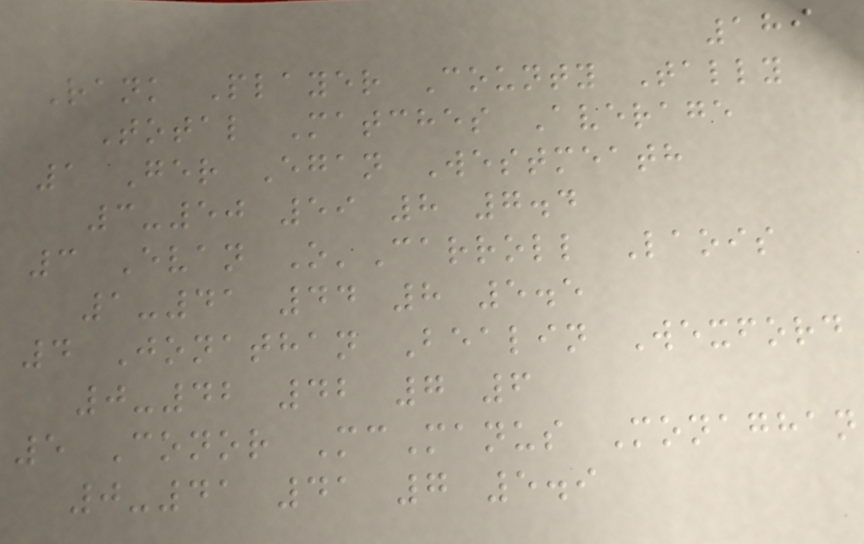189
Rank Player County Tally
Total Matches Average
1 Ger Egan Westmeath
3-50 59 8 7.4
3 Evan O'Carroll Laois
1-41 44 8 5.5
4 Jonathan Bealin Wexford
0-42 42 7 6
5 Conor McManus Monaghan
0-41 41 7 5.9
